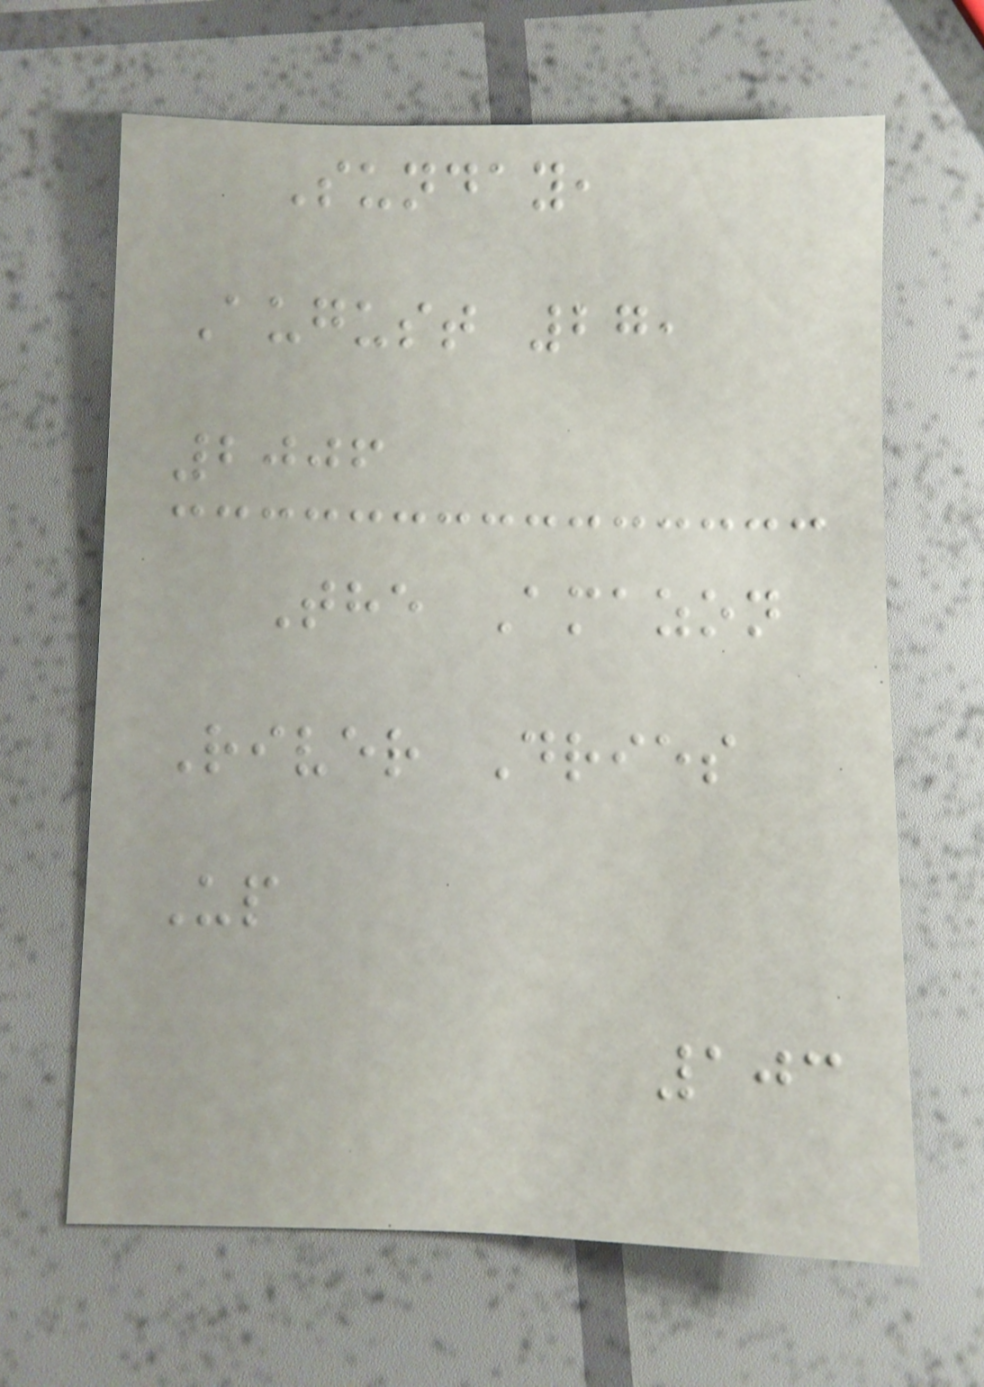Sunday,
August 27,
2006
The Amazon
River Dries
Up
103
